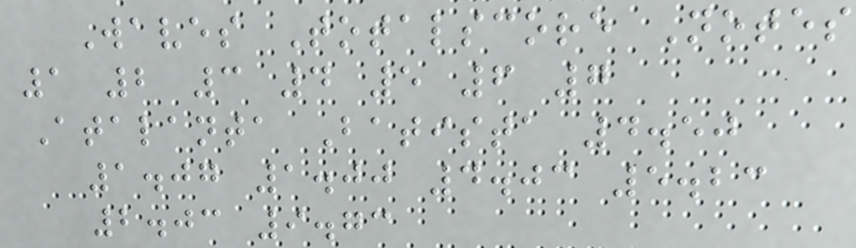Waves Totalscore Notes
1 2 3 4 5 6 7
Atalanta Batista 4.50
1.07 1.00 4.03 5.23
2.03 9.73
